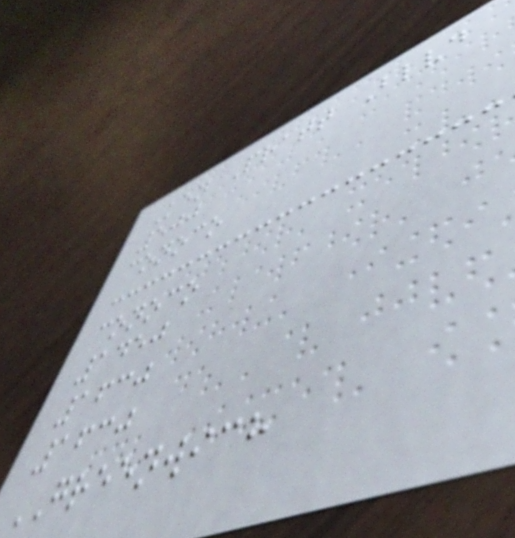Ken Pratt Blvd
500
conoco
conoco
1450
1630
1630
GREENWICH
